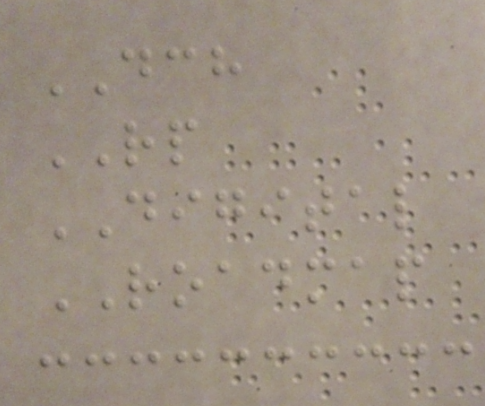DCH
RP
DIGITAL
ROADMAP
